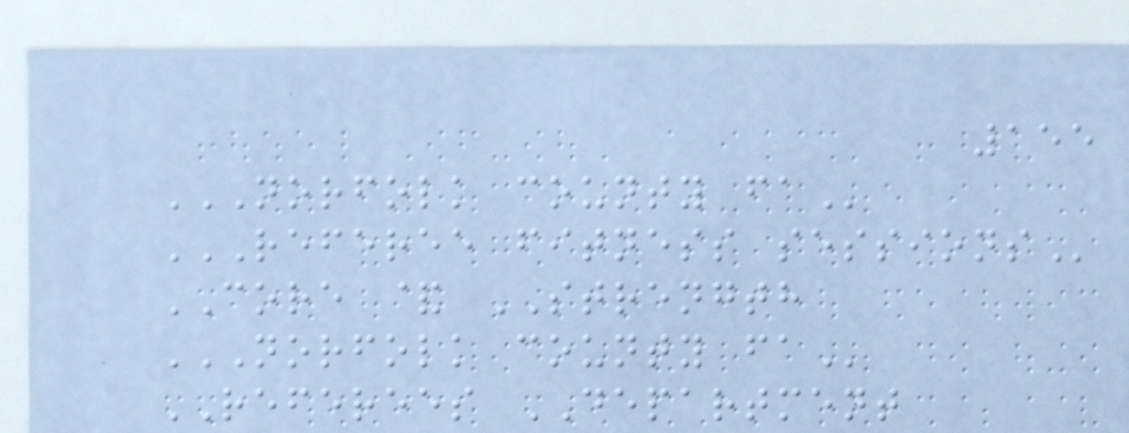155
NORFOLK COUNTY FA
REFEREE FITNESS SESSIONS
CORE & STRENGTH
NORFOLK COUNTY FA
REFEREES DEPARTMENT
